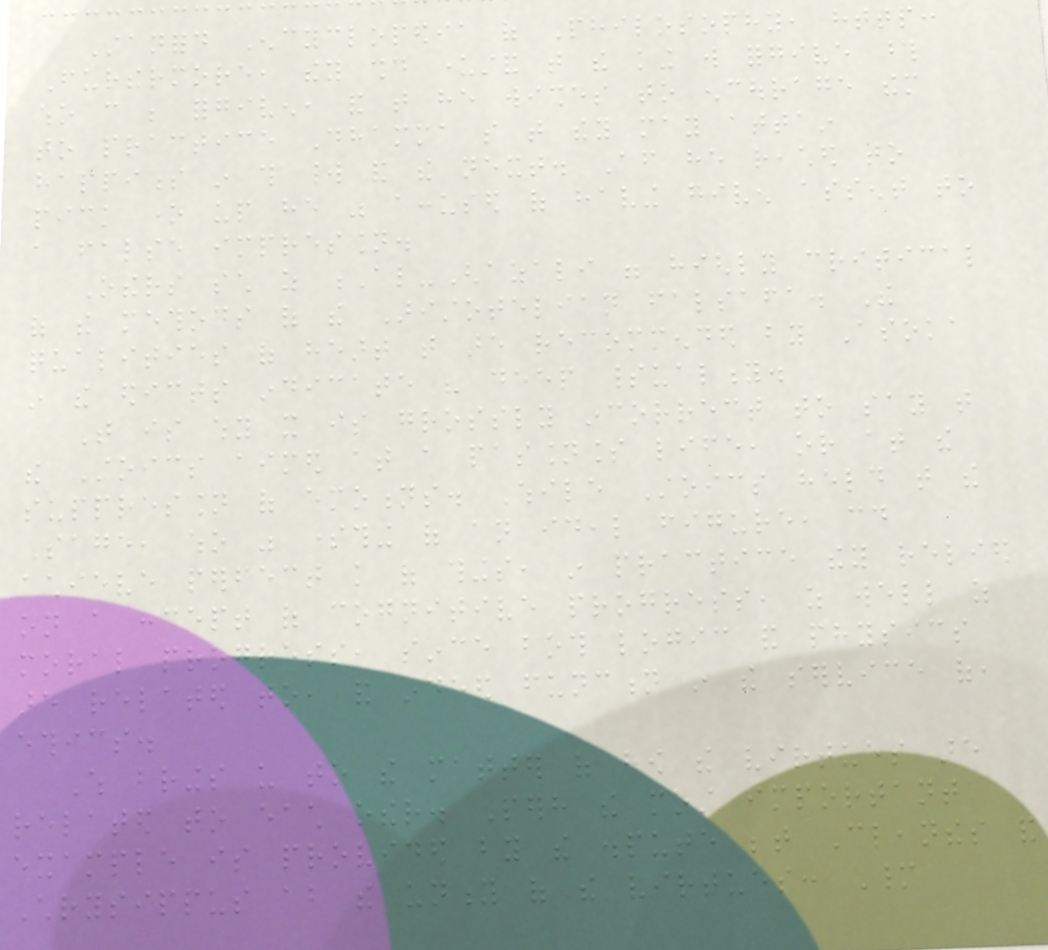Stanford Encyclopedia of Philosophy, http:
Furthermore, they should understand that the king will forgive those
who can be forgiven, and that he wishes to encourage them
to practice Dhamma so that they may attain
happiness in this world and the next. After he reached to
pick one up he was accused of having given assent to
a false impression.
Others such as Al-Ghazali were highly critical
of the methods of the Aristotelian falsafa. The
qualities of heart that are recommended by Asoka
in the edicts indicate his deep spirituality.
That is why it is grossly incorrect to say that
the Stoics aimed at a passionless life, or at the
suppression of emotions. While Stoics held that the
Sage, who was something of an ideal figure, could
achieve perfect knowledge of things, in practice they relied
on a concept of cognitive progress, as well as
moral progress, since both logic and physics
are related to, and indeed function in the service of,
ethics.
Which brings us to the matter of how the virtues are
related to each other. Perhaps the most important
example is provided by the dispute between Cleanthes and
Chrysippus about the unity of the virtues: Many
